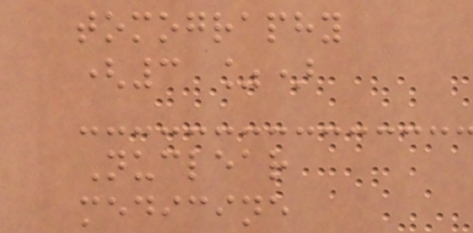tomography
(3 %)
Nuclear
medicine
